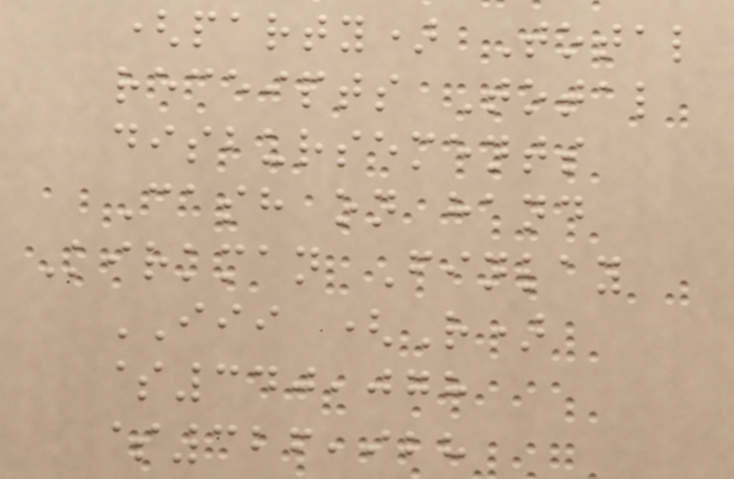(party) Total
receipts Total
disbursements
Cash on hand
Kirkman Finlay
III (R)
$340,078
$326,928
